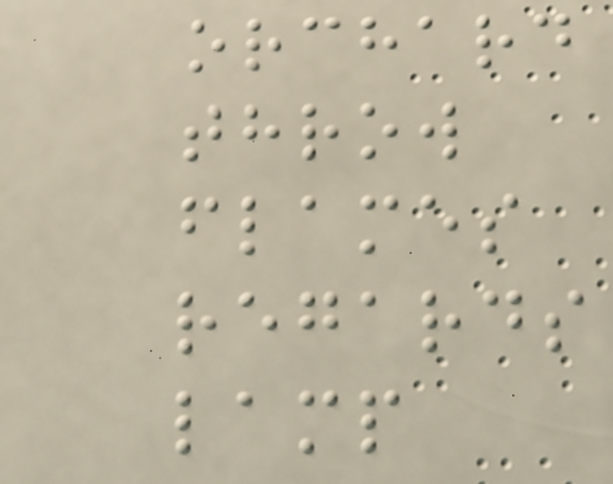orchard
throw
flames
regards
lamp
